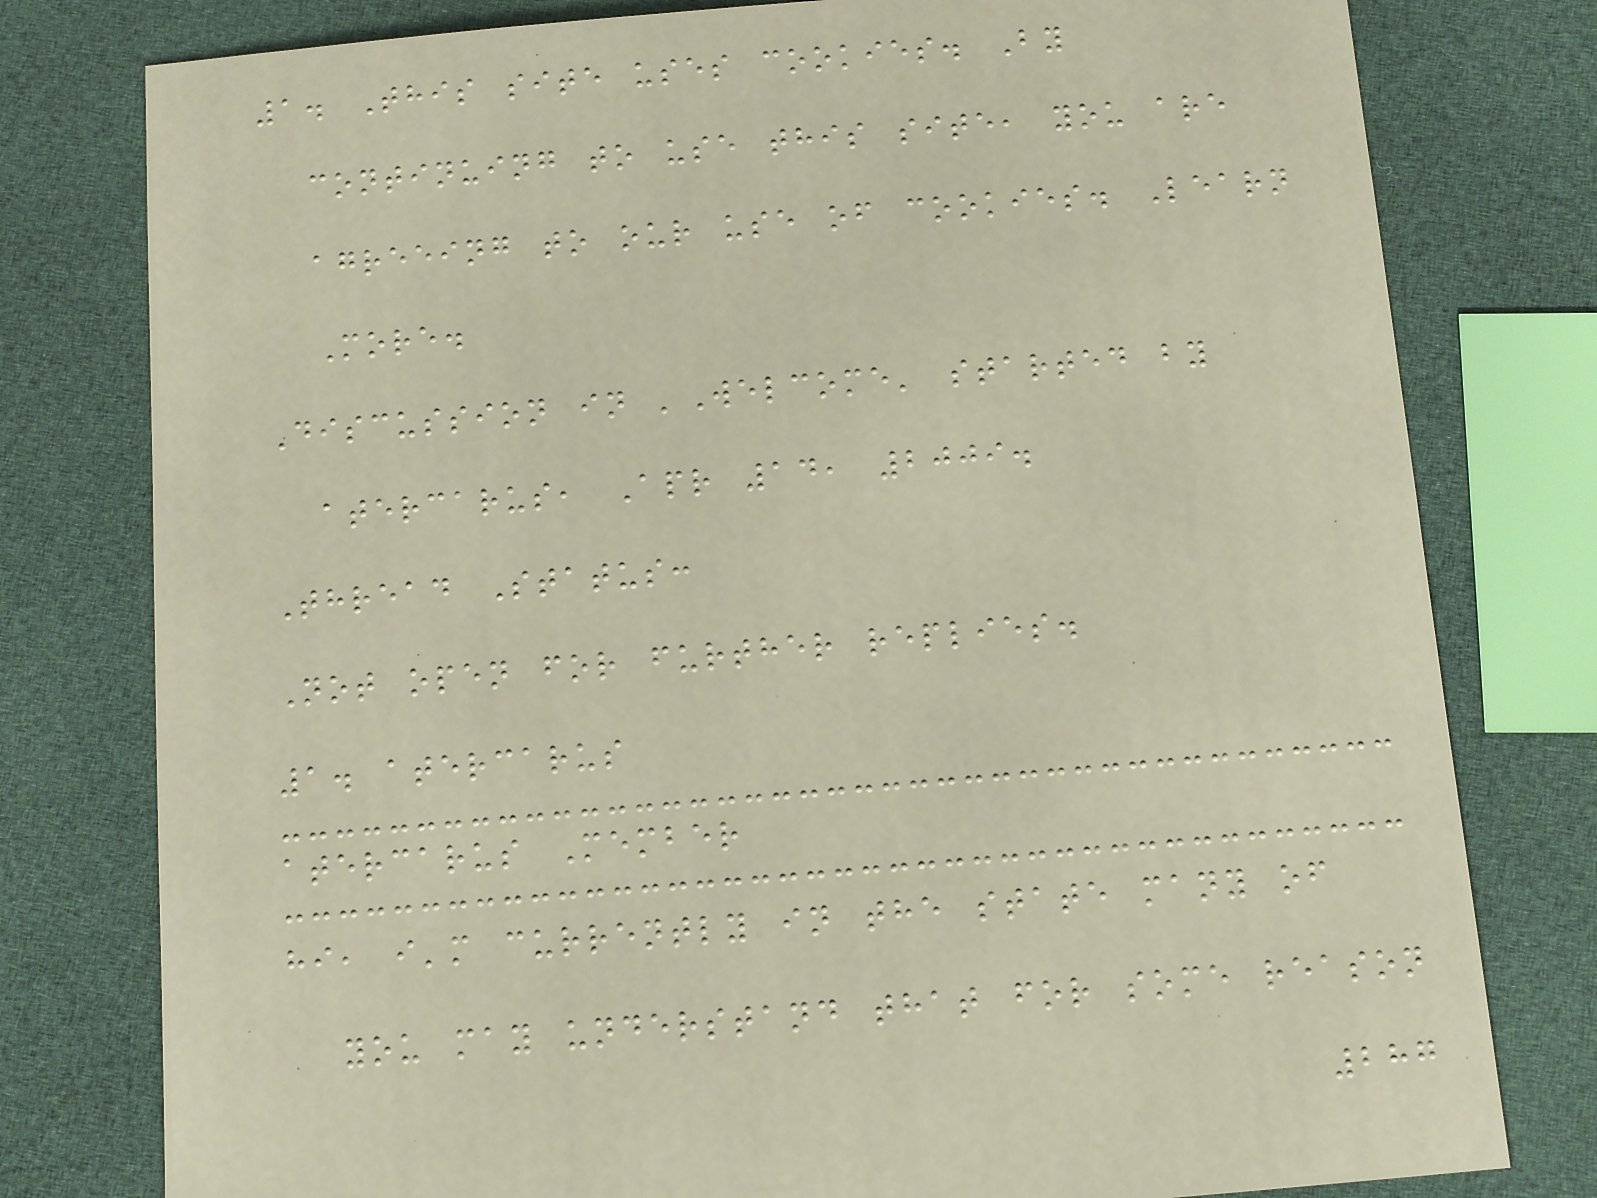1. This site uses cookies. By
continuing to use this site, you are
agreeing to our use of cookies. Learn
More.
Discussion in 'Welcome' started by
atercarus, Apr 14, 2009.
Thread Status:
Not open for further replies.
1. atercarus
atercarus Member
hi, i'm currently in the state many of
you may understand that for some reason
287
